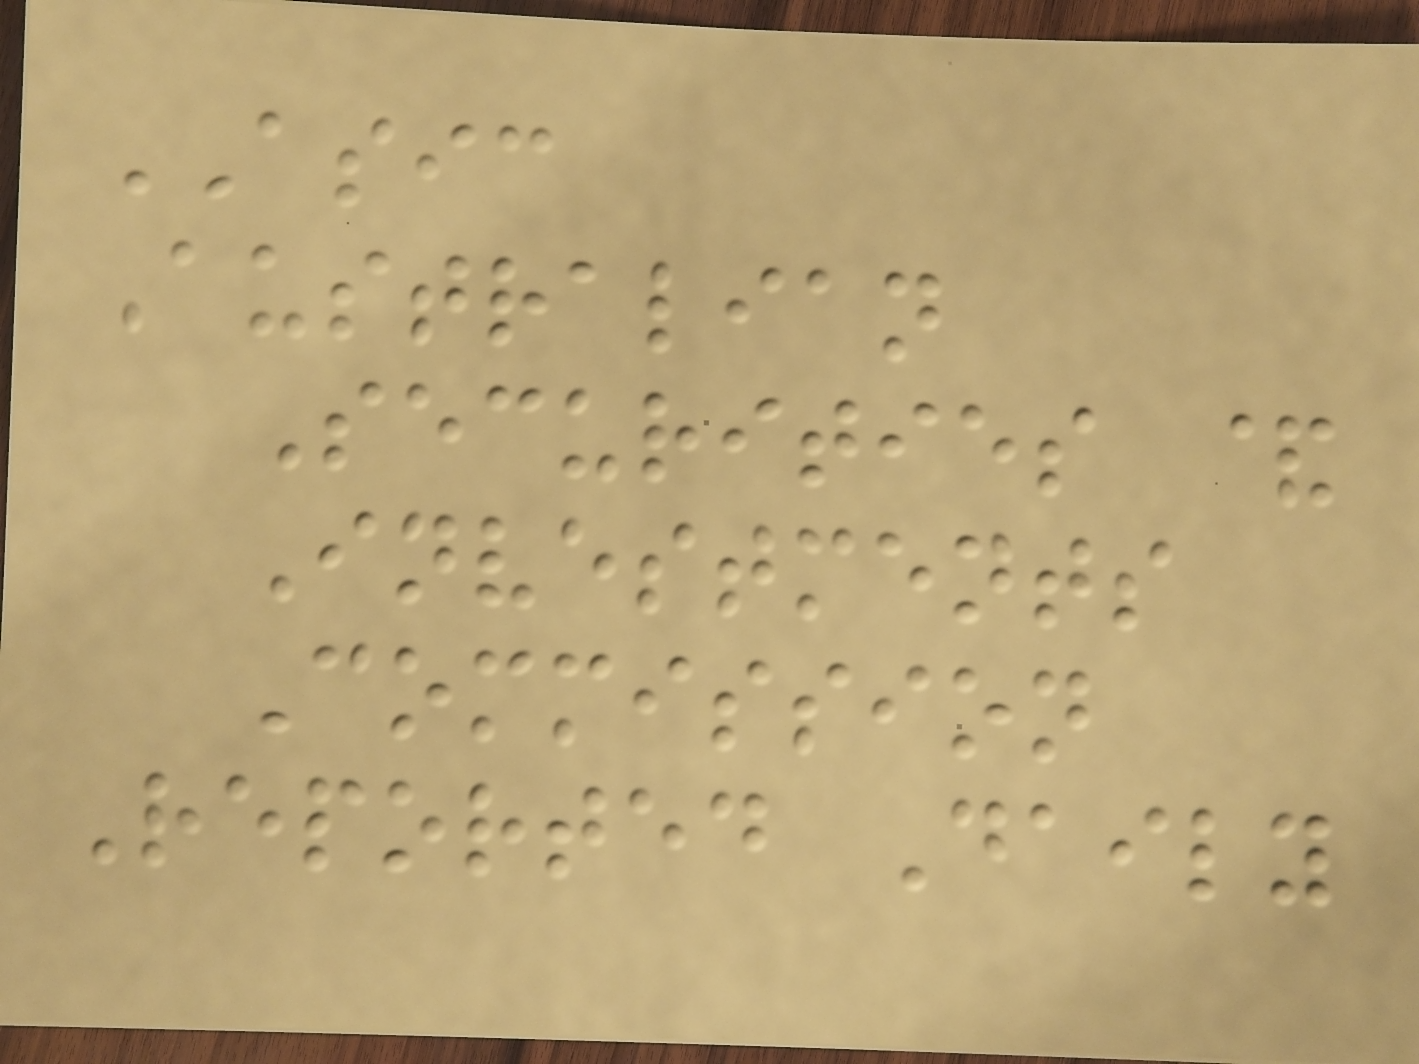ASIC
Australian
Securities &
Investments
Commission
Reported Daily
